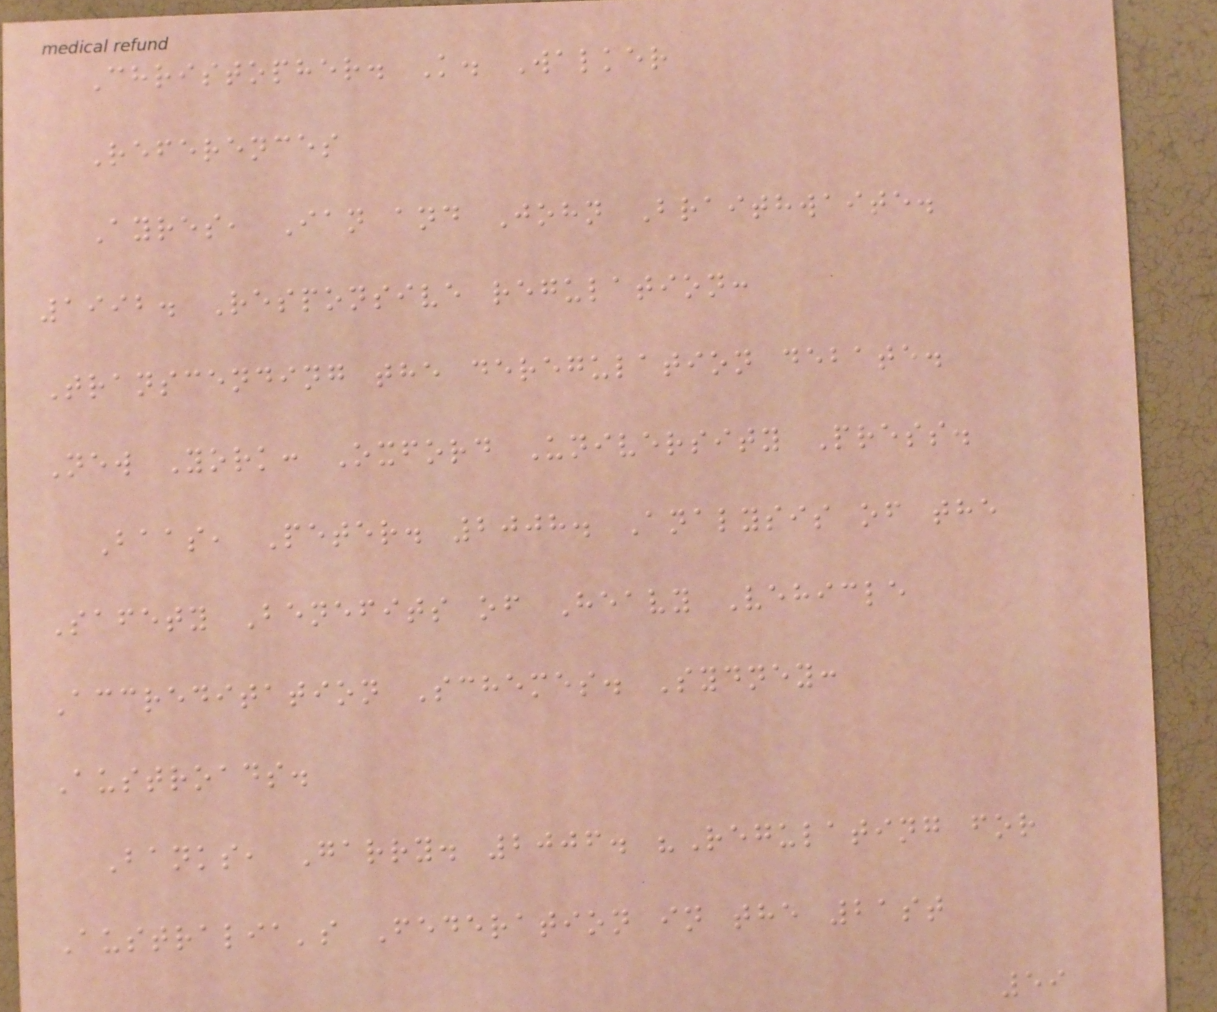Christopher. K. Walker
References
Ayres, Ian and John Braithwaite.
1992. Responsive regulation:
Transcending the deregulation debate.
New York: Oxford University Press.
Baas, Peter. 2008. Analysis of the
Safety Benefits of Heavy Vehicle
Accreditation Schemes. Sydney:
Austroads.
Banks, Garry. 2006. "Regulating for
Australia's Federation in the 21st
59
